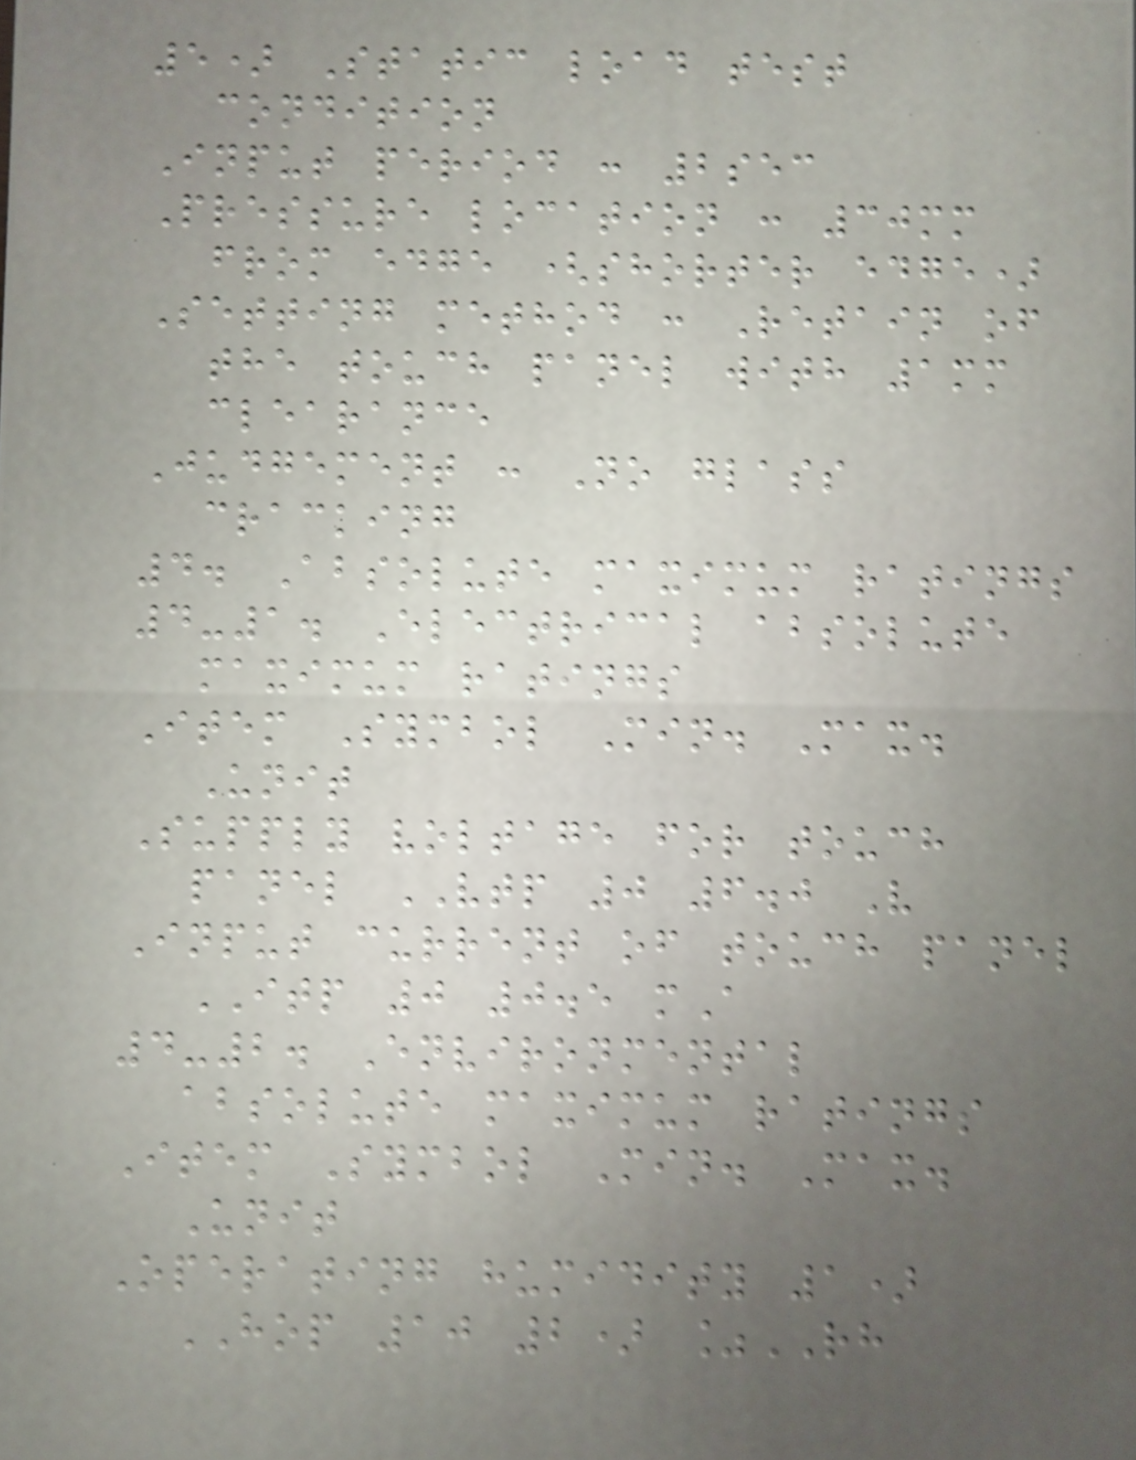5) Static load test
condition
Input period : 2sec
Pressure location : 30mm
from edge (shorter edge)
Setting method : Retain of
the touch panel with 1mm
clearance
Judgement : No glass
cracking
4. Absolute maximum ratings
4-1. Electrical absolute
maximum ratings
Item Symbol Min. Max.
Unit
Supply voltage for touch
panel VTP 0 6.0 V
Input current of touch panel
ITP 0 0.5 mA
4-2. Environmental
absolute maximum ratings
Item Symbol Min. Max.
Unit
Operating humidity 1)
HOP 10 2) %RH
